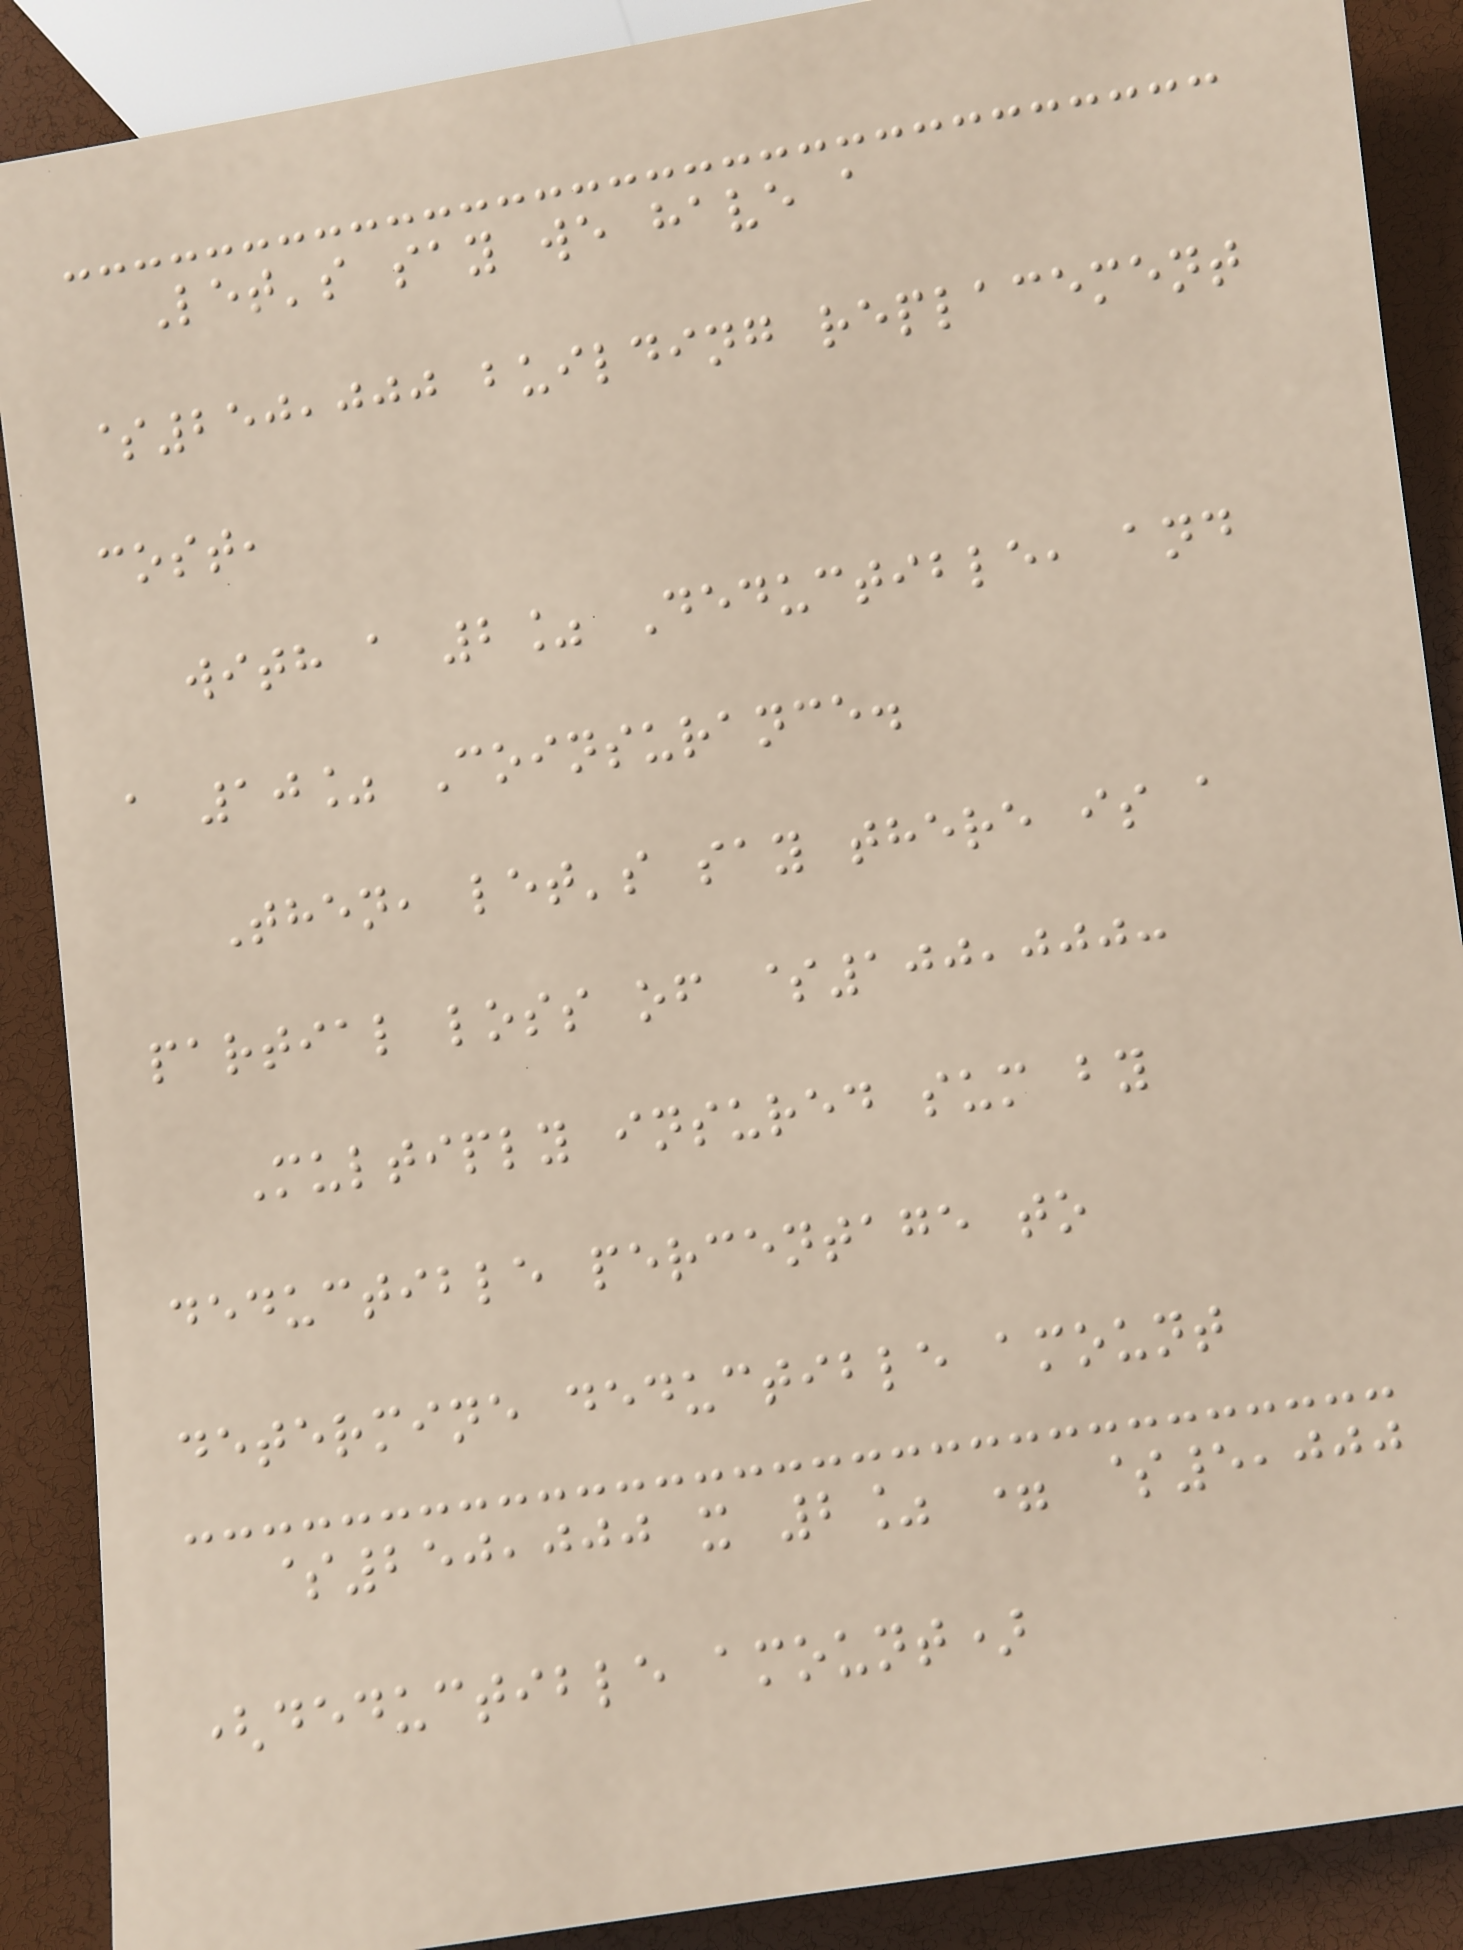Let's say we have a
$250,000 building replacement
cost,
with a 2% Deductible, and
a 10% Coinsurance.
Then, let's say there is a
partial loss of $100,000:
Multiply insured sum by
deductible percentage to
determine deductible amount
$250,000 x 2% = $5,000
(deductible amount)
